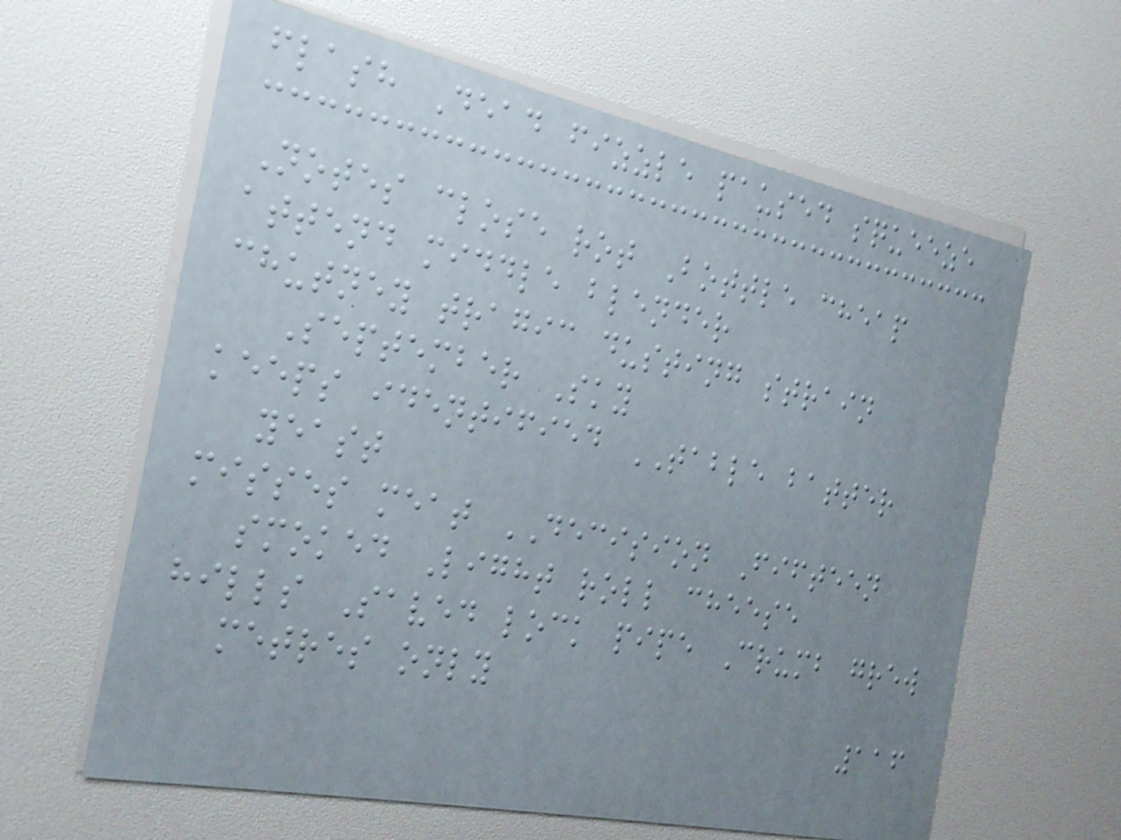flash Dead fizzle paused squeeze
Notes close rot Bottle cheap
attend middle blender
chutney tragic dusting strain
September Sky
keeps identified TABLE batter
yeast
misses meat DECISION Fifteen
smoked Light roll cheese
hills Saved lock pipe Crumb grew
metres only
116
